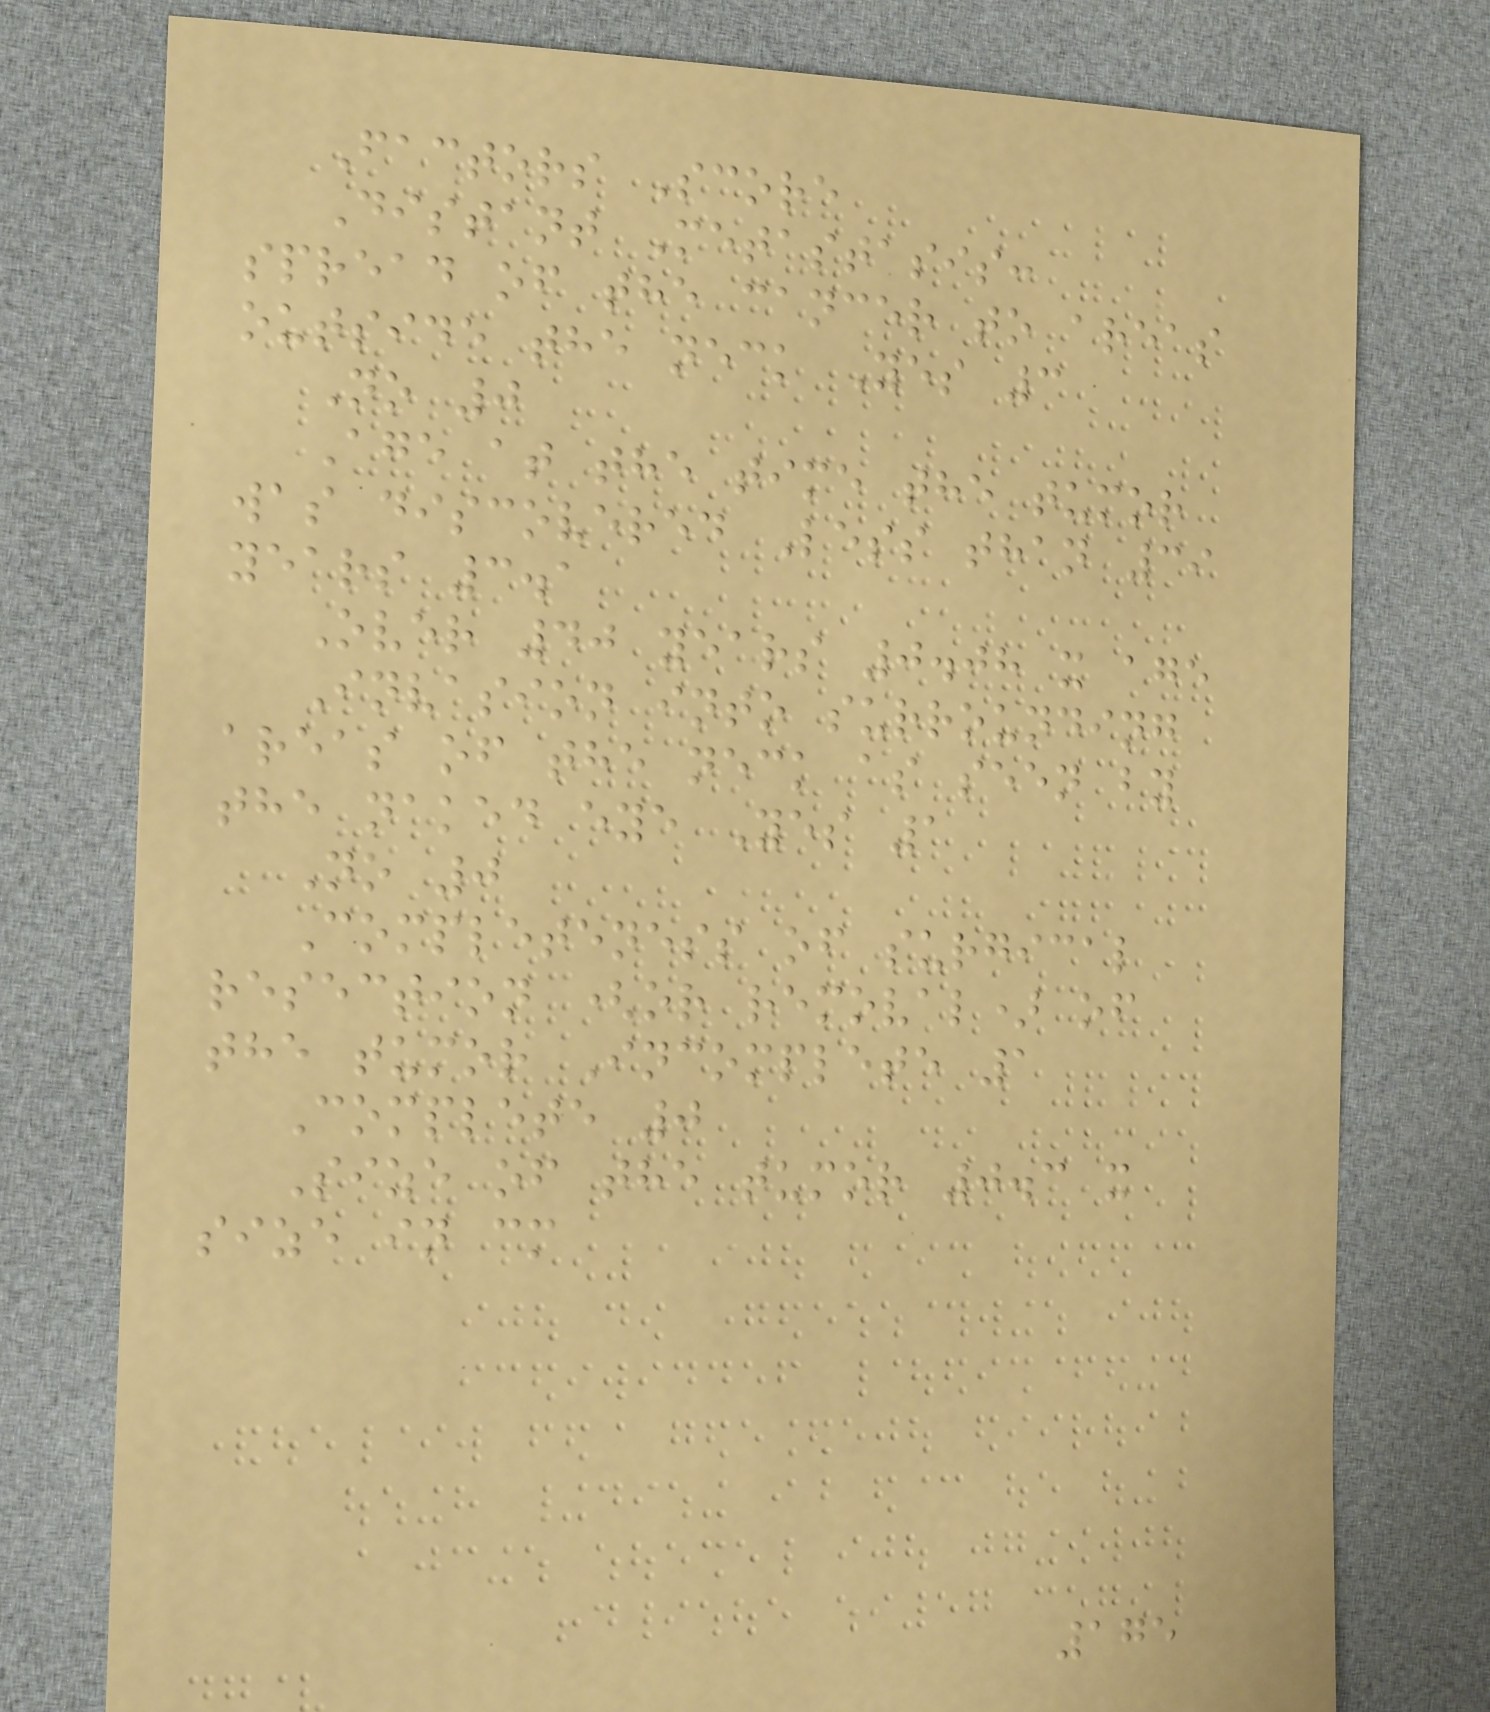Factors Score
Distant Metastasis:
spread of the cancer to areas
outside the neck Yes 3
No 0
Age at the time the tumor
was discovered Less than 39
years 3.1
Over 40 years 0.08 x age
Invasion into surrounding
areas of the neck as seen by
the naked eye Yes 1
No 0
Completeness of surgical
resection (or removal) of
the tumor Incomplete 1
Complete 0
Size of the tumor 0.3 x
size in cm
175
